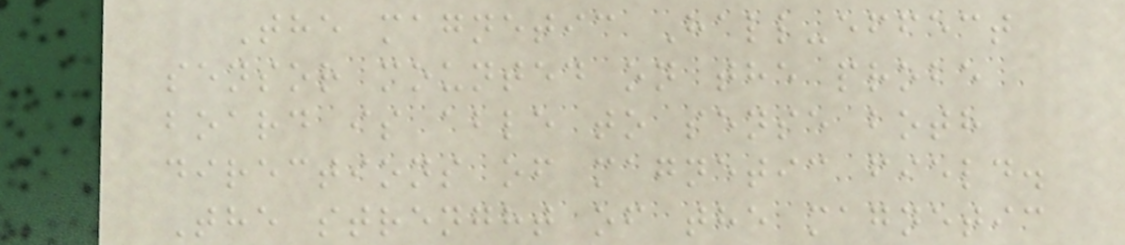The magnetic Hall-effect
sensor mounted on the probe
board is able to sense both
directions of magnetic field.
The strenght of the magnetic
